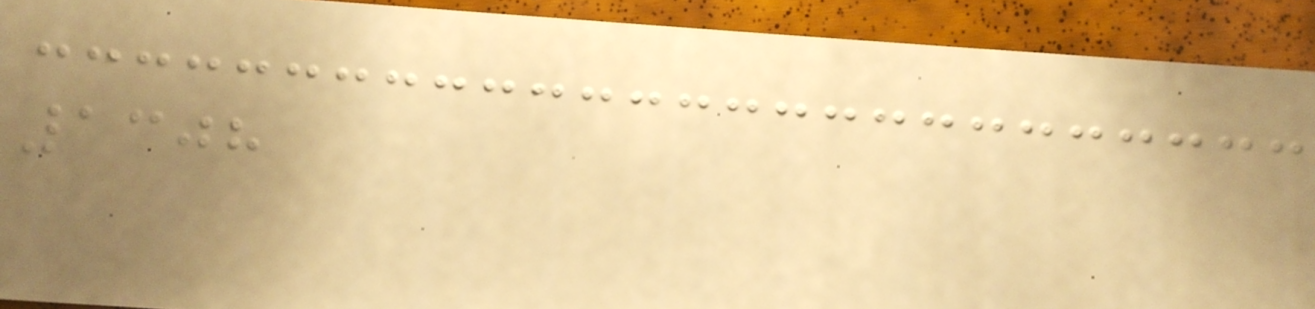1308
